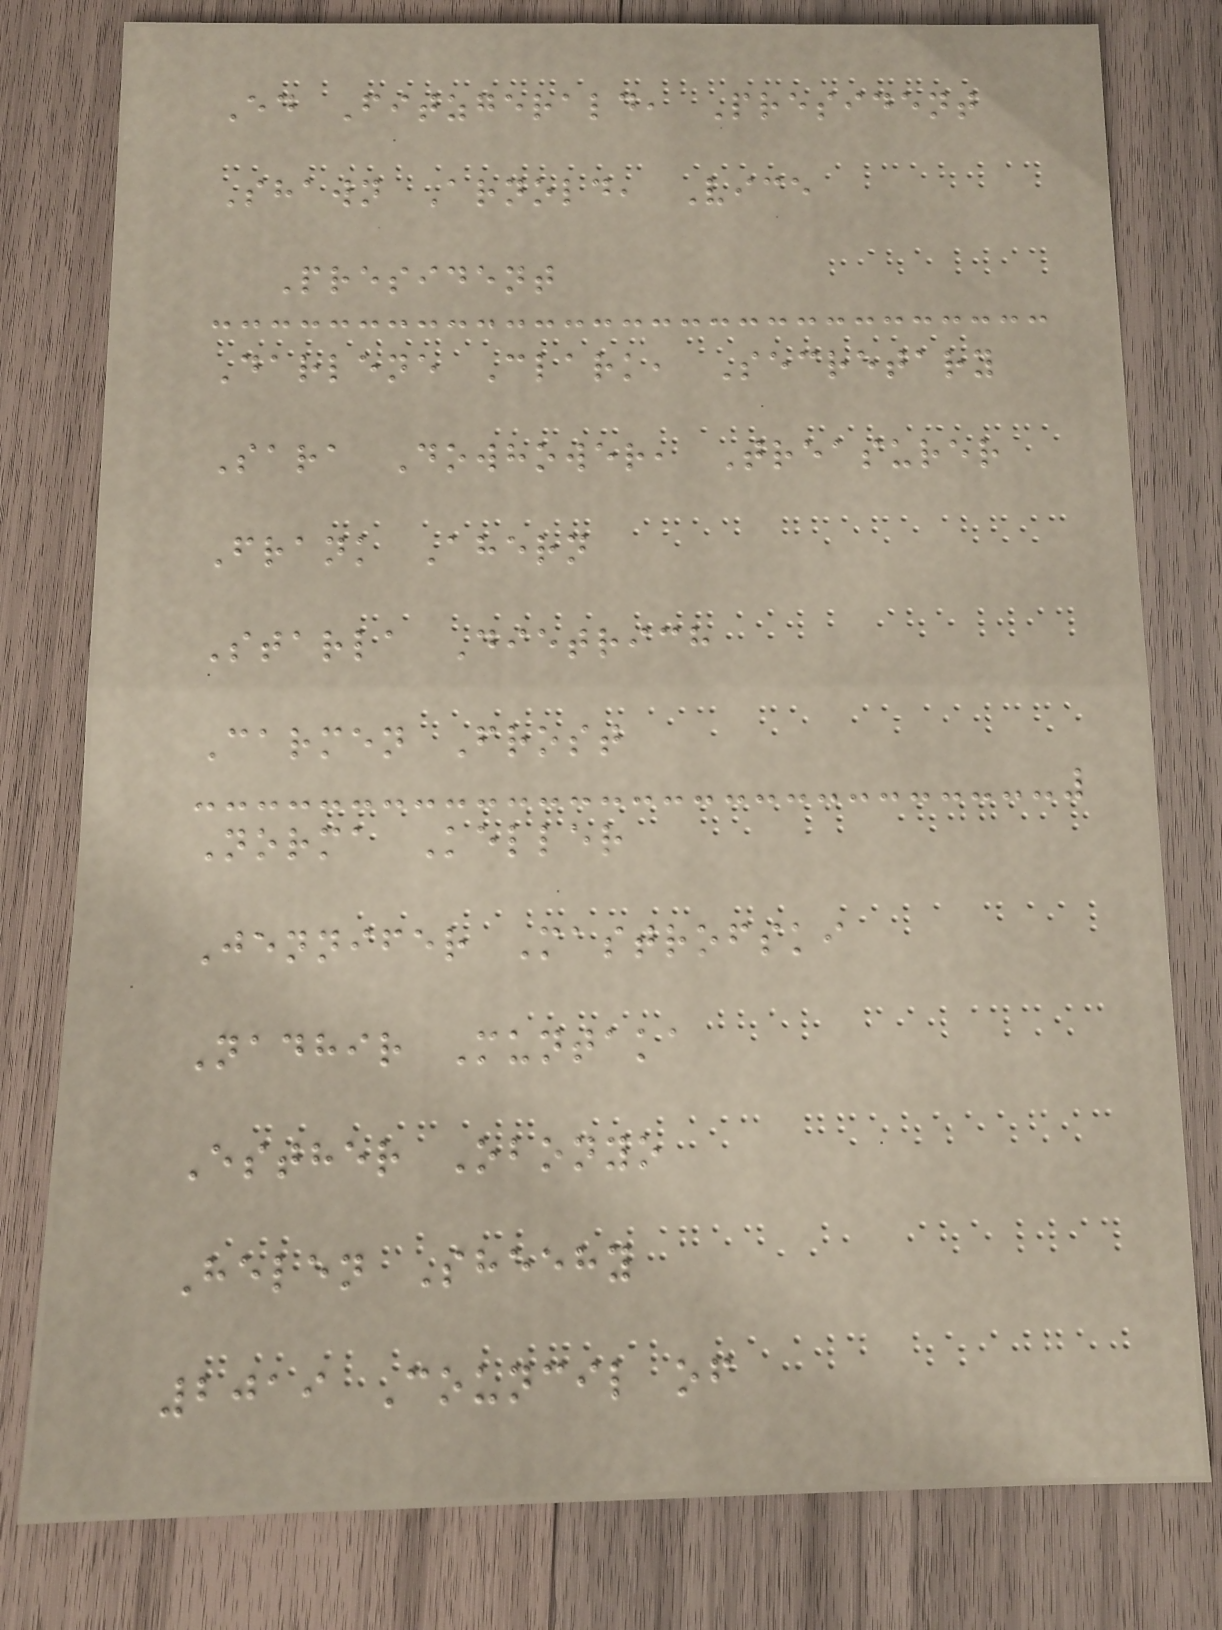Ed Fitzgerald, President
Shawn Arnold, Vice
President
Darlene Clark, Secretary
Sara Dowhower, Treasurer
Frank Ahern
Starla Dietrich
Carmen Frost
Norma Keller
Jennifer Mastrofski
Nadhir Muntaka
Esther Obonyo
Helen Sheehy
2019 Council of
